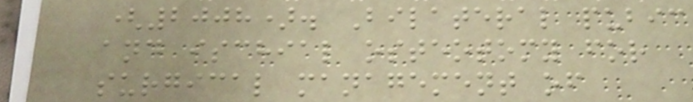(2008). Bilateral pubic
and ischial osteotomy for
surgical management of
